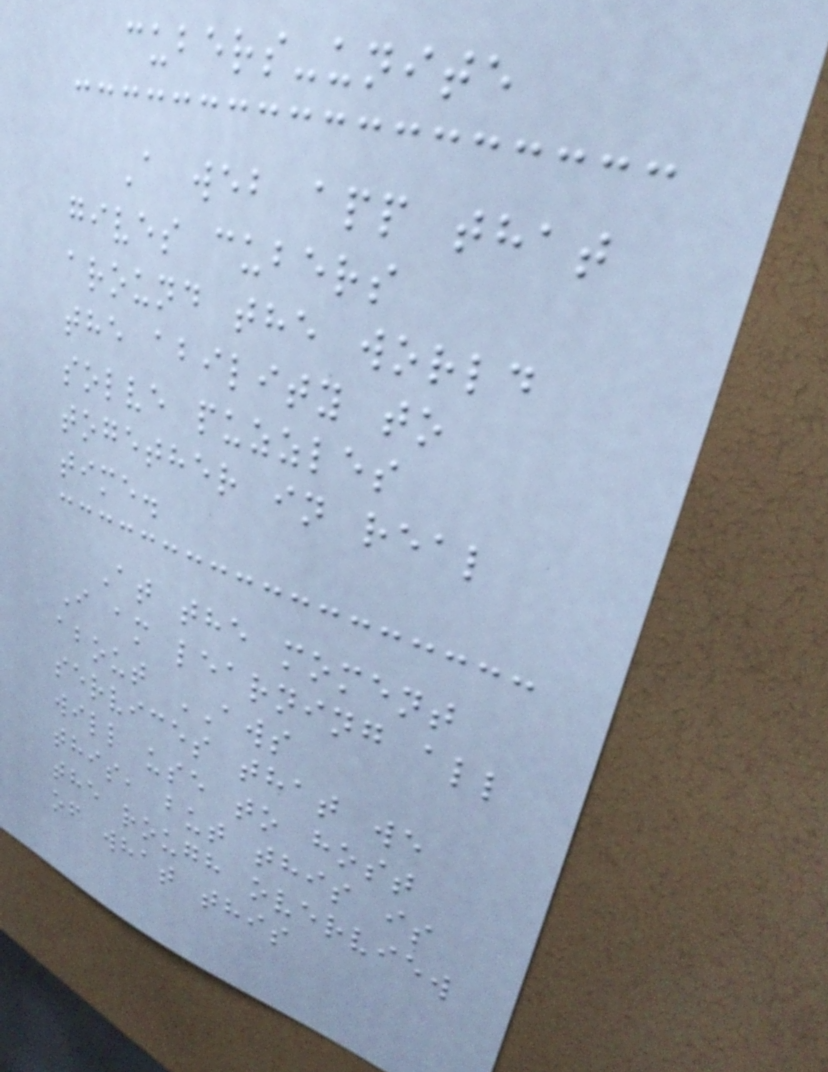cubers-unite
A web app that
gives cubers
around the world
the ability to
solve puzzles
together in real
time.
At the moment
I am learning all
about AWS
services that we
will use to host
this, but this is
the rough overview
of what this
